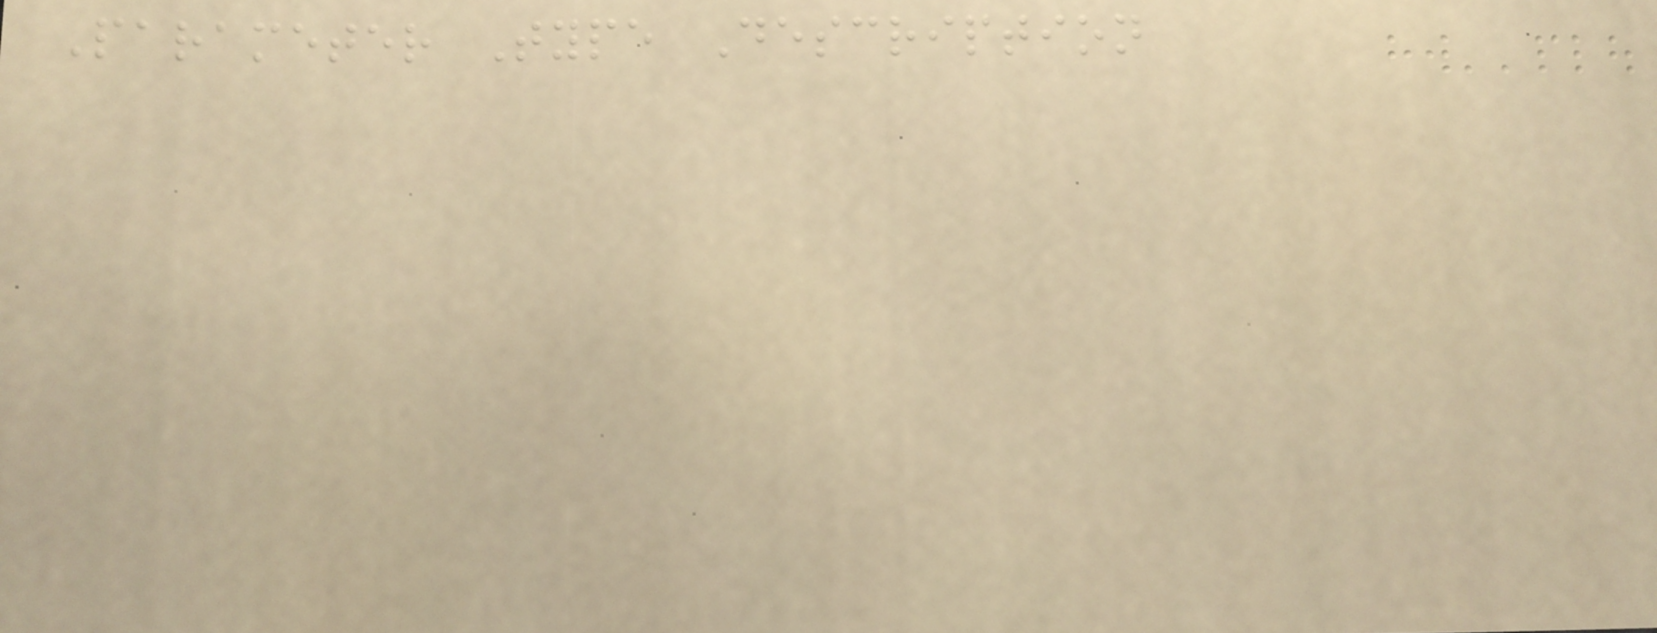Parameter Type Description
